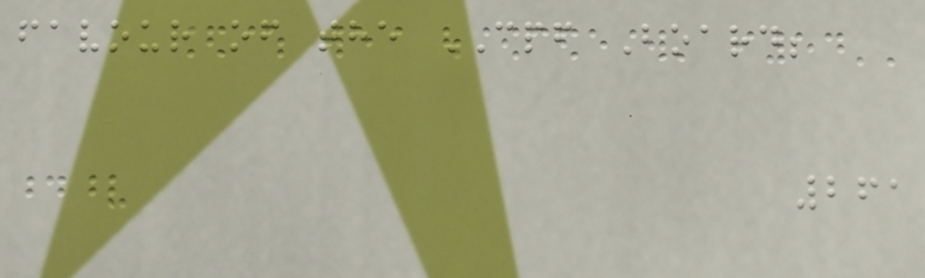favour of the CPF Board;
261
